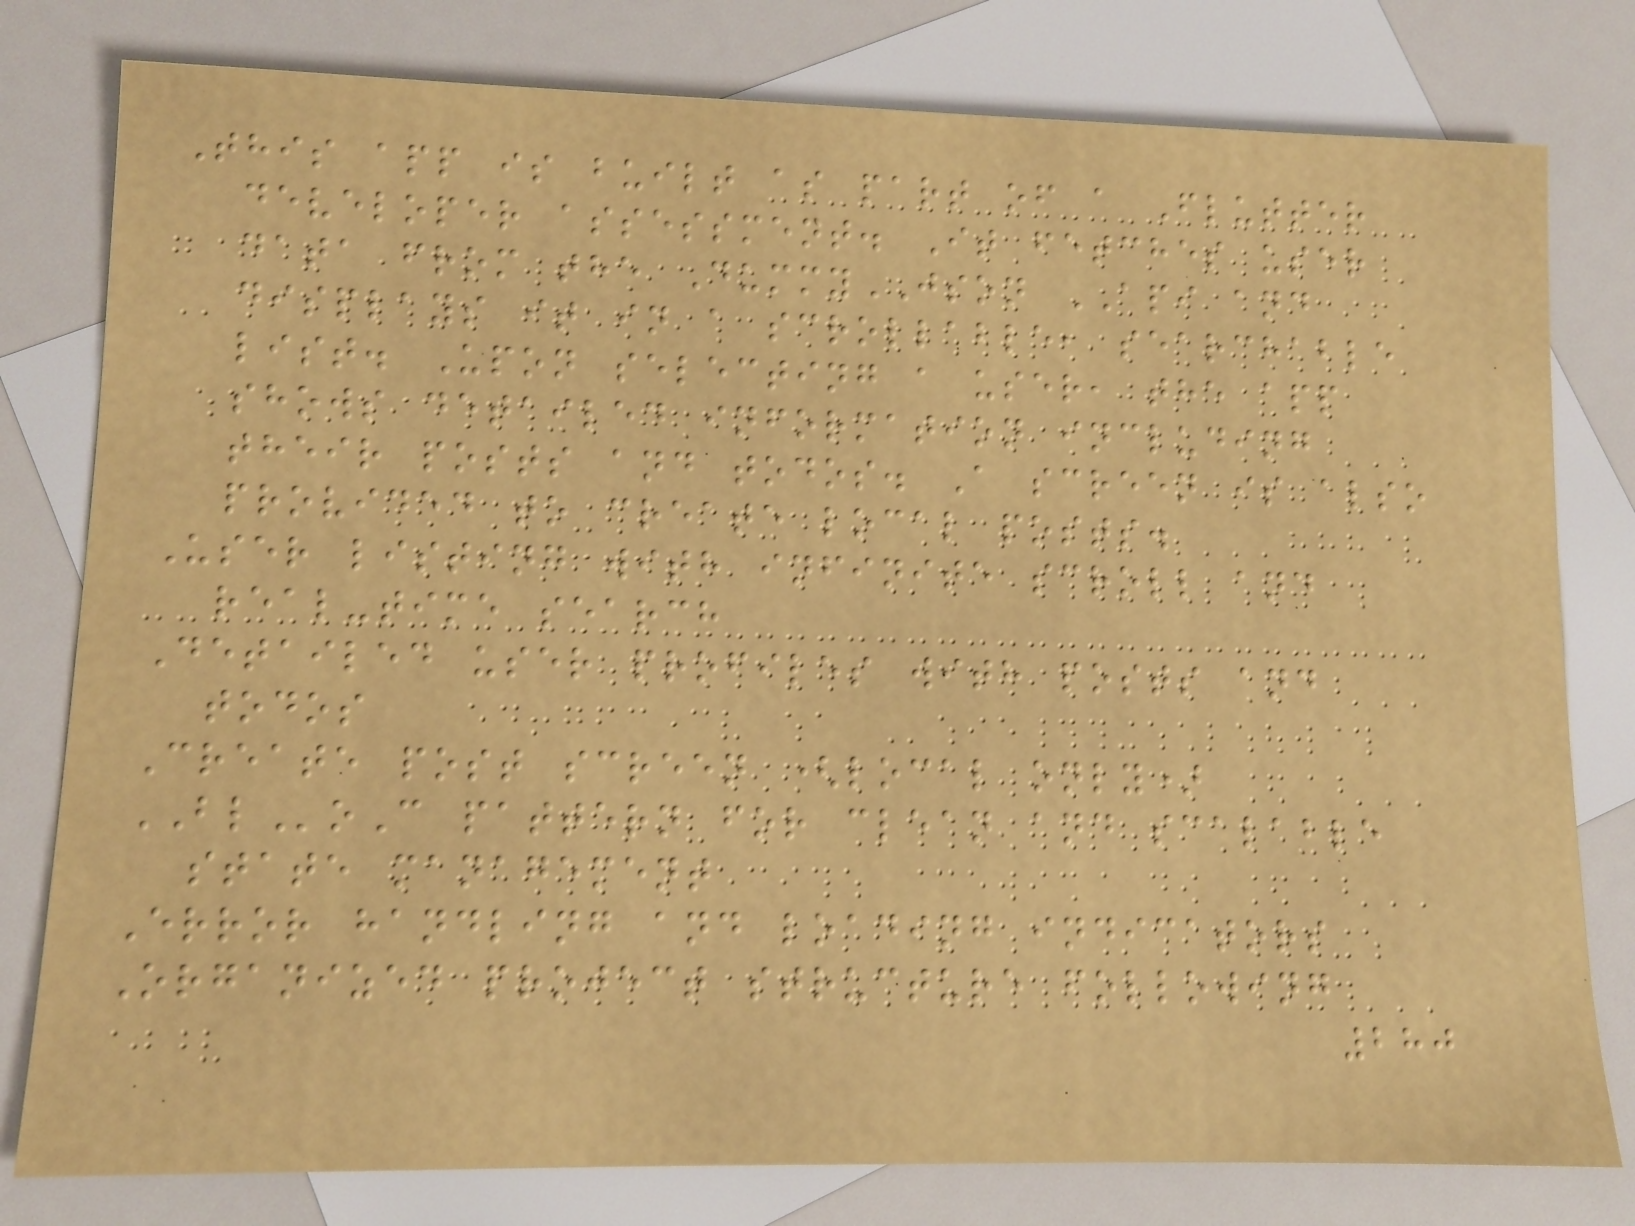This app is built as part of a Flutter
developer assessment. It fetches user
data from the DummyJSON API and
displays it in a scrollable, searchable
list. Upon selecting a user, the app
shows detailed information including
their posts and todos. A screen is also
provided to create local posts.
User listing with infinite scroll and
real-time search
Detailed user profiles with posts and
todos
Create post screen (local only)
BLoC pattern for clean and scalable
state management
Error handling and loading indicators
Organized project structure following
280
